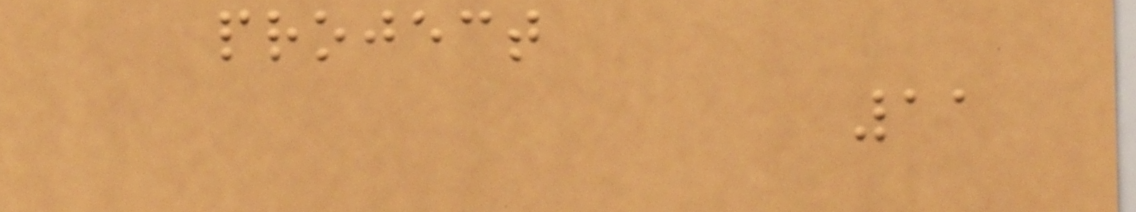project
11
